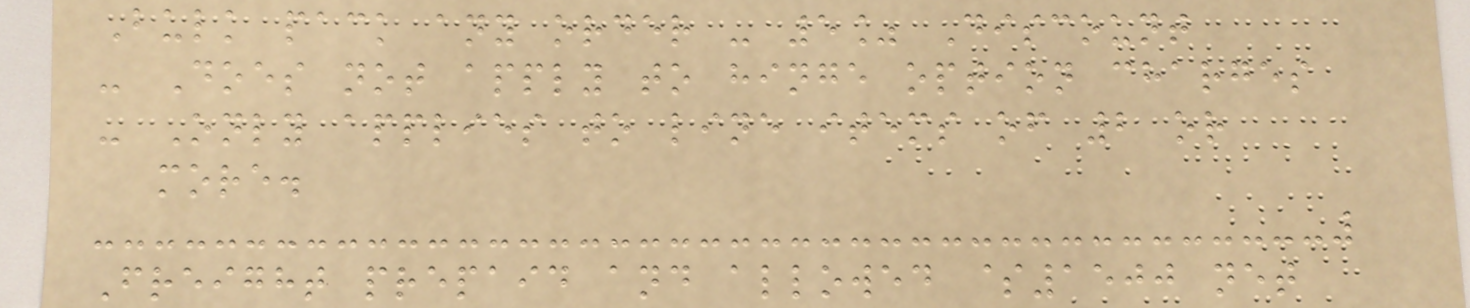Bulk pack any order - 5% Discount
- Does not apply to hinge option charges
- Only applies to line items of 2 or
more.
Freight prepaid and allowed $1500 net
